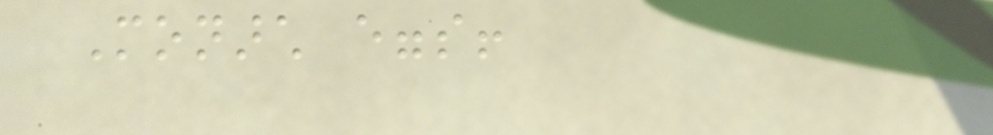Monarch eggs!
